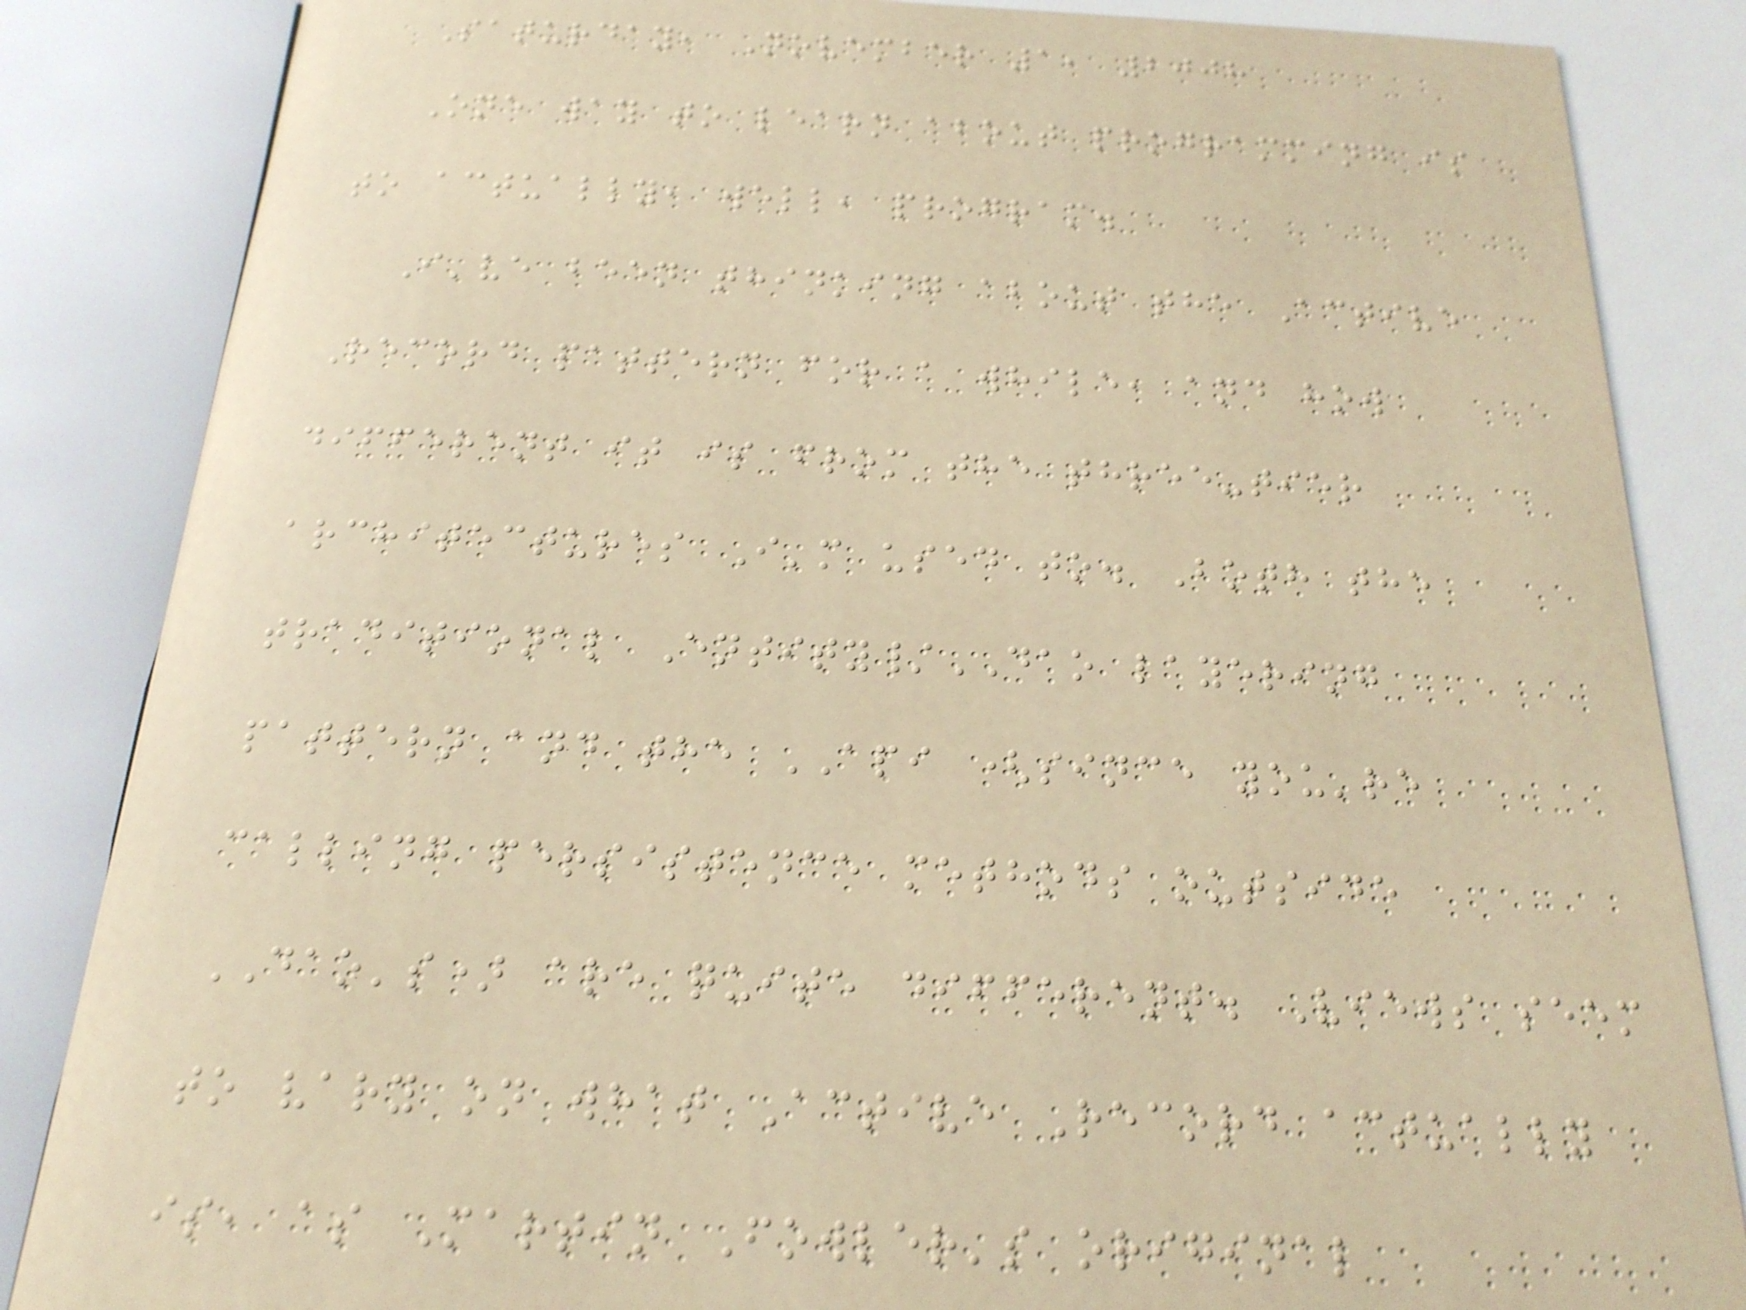Saturday, November 1, 2008
One way to learn about programming is
to actually, well, program.
I've been thinking about the Active
Record pattern for a while, and how
different it is from the three-tier
architectures I'm used to. Both the
traditional Entity/DAO layering
pattern and the API (since you're
calling persistence methods outside
DAO's) are quite different. Views seem
to vary on what Active Record actually
is, as Martin Fowler's original
